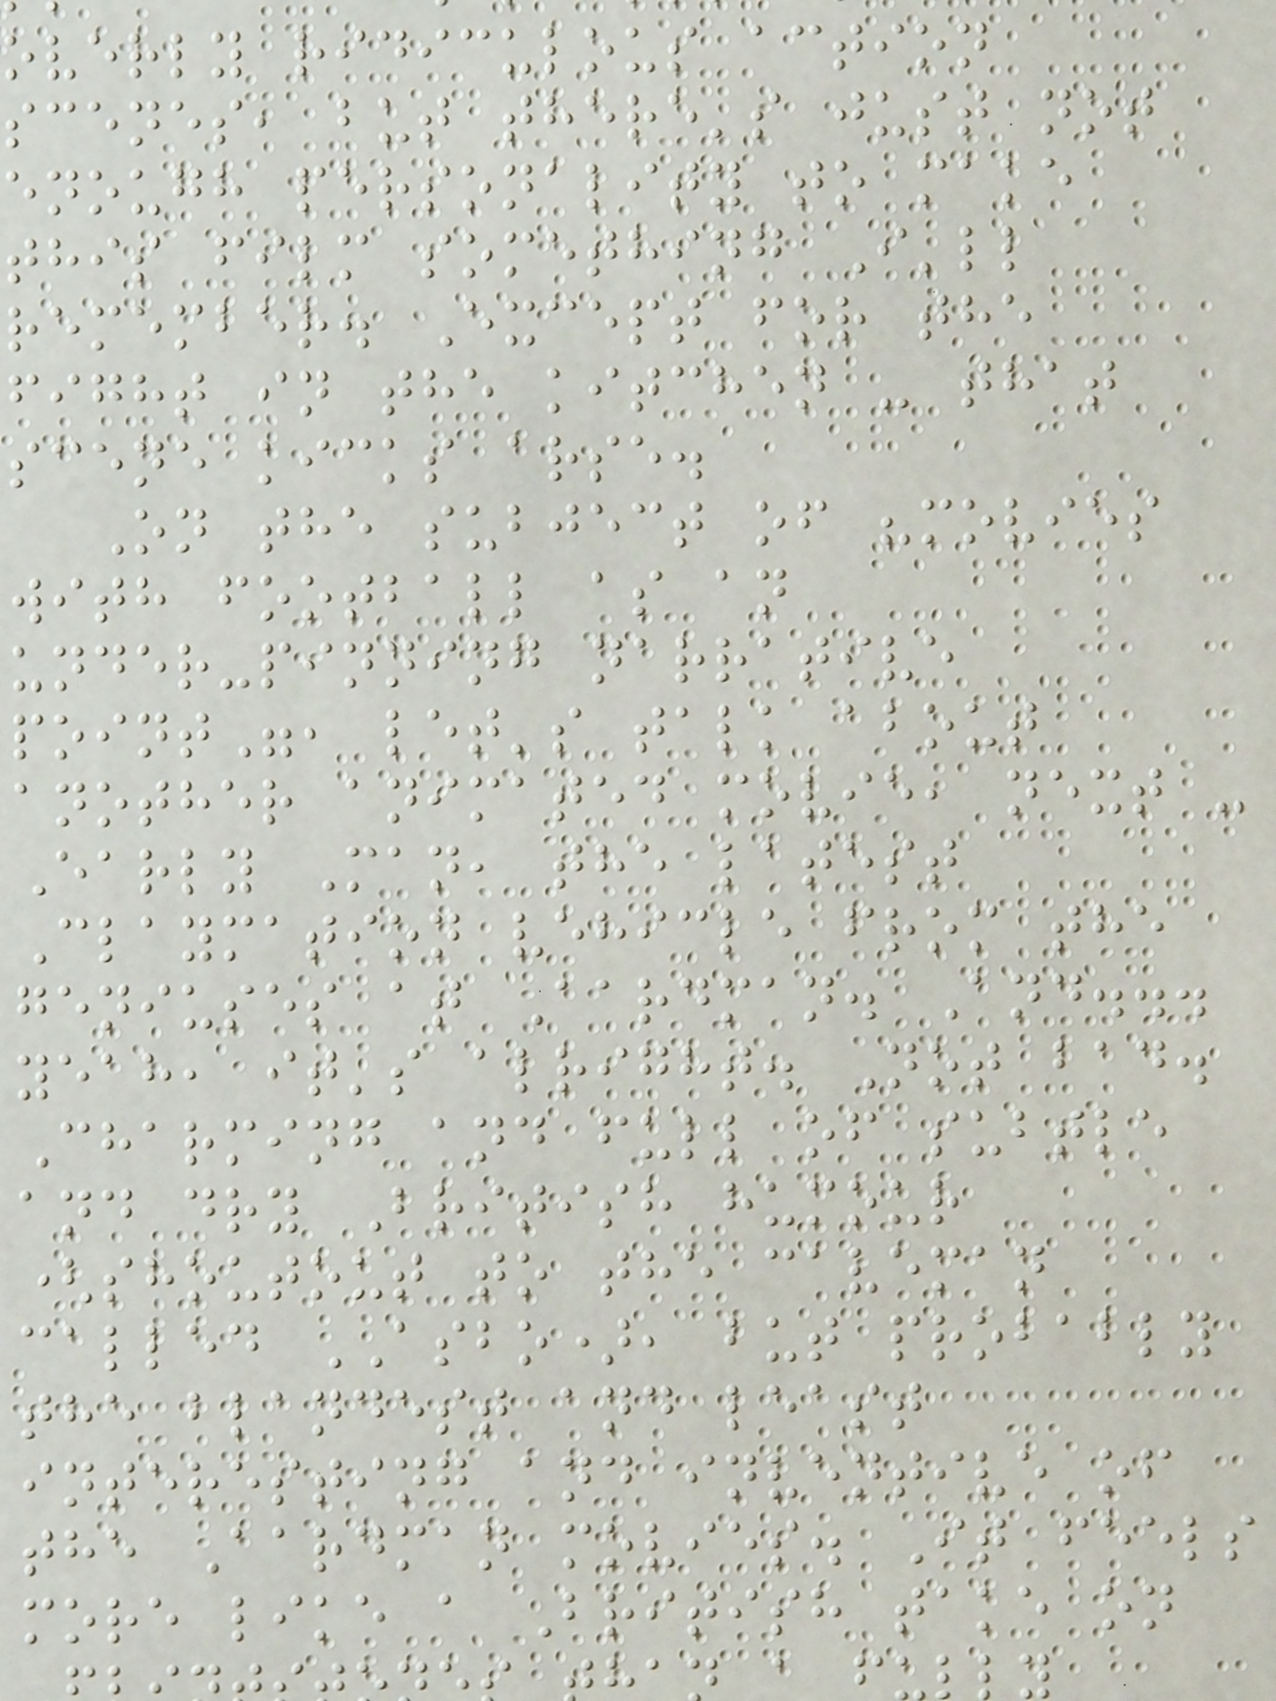overly ridiculous action
scenes, but there's just not
enough personality to make
this film something I'll
remember. Except for the
fight in the kitchen - that
scene kicks arse.
On the subject of "movies
with football as an
under-pinning narrative
point", let's talk about
another animated movie, next -
Early Man, the latest
Claymation vehicle from the
geniuses at Aardman. And...
yeah, it's alright. Not bad.
Charming and full of subtle
and dry British humour
(shoutout to the caveman
called ASBO), but probably
the blandest and least
interesting and inventive of
the Aardman movies. It feels
more like a British take on
